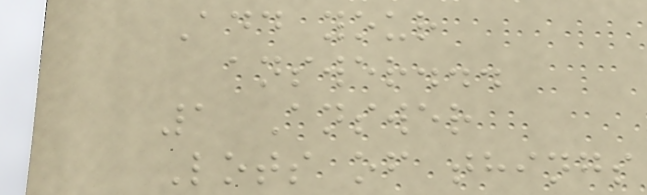Add your
answer...
1 Answer
Lots of things
